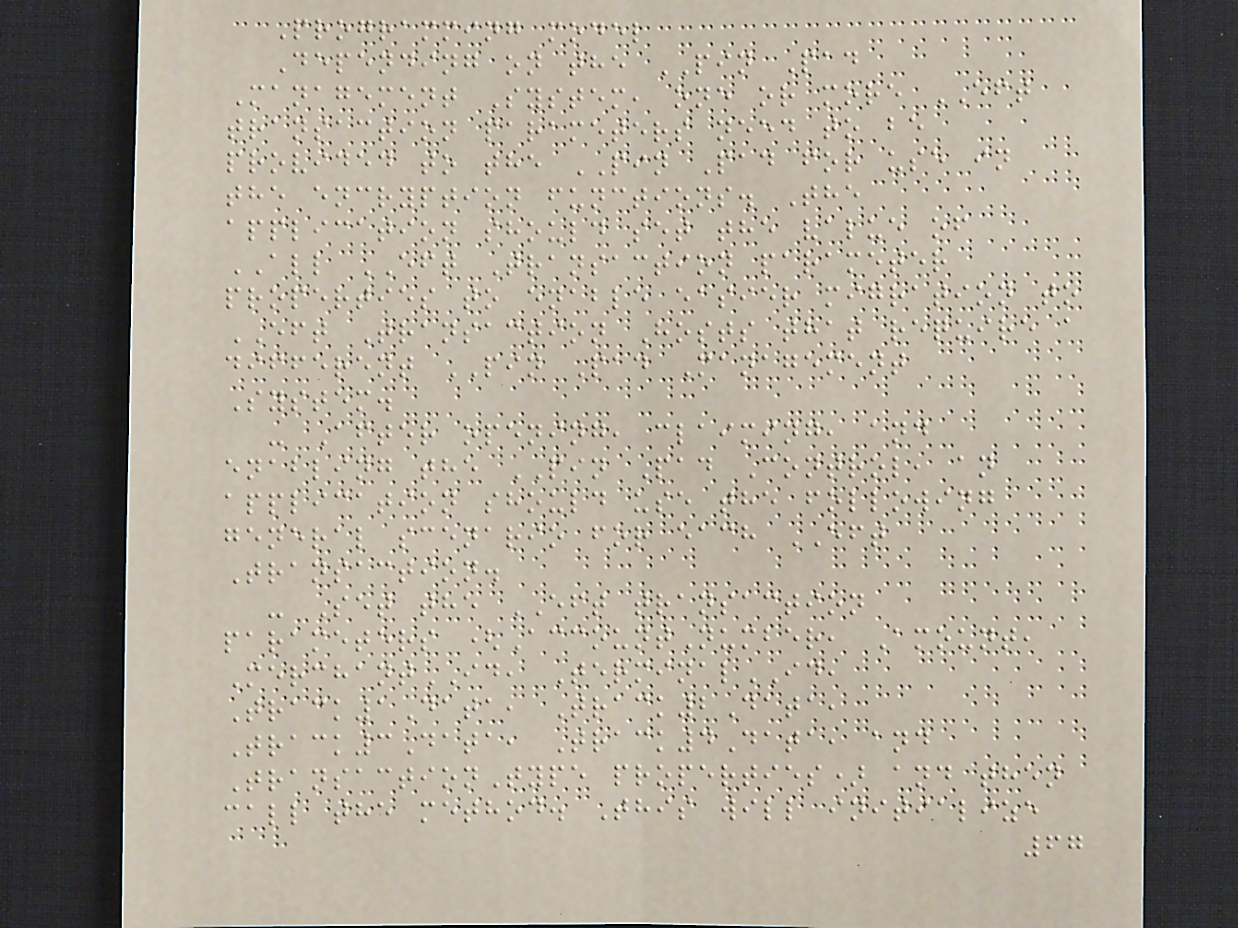Programming model
Depending on the PIN Pad
Management System, one or more EFT
transaction parameters need to be
provided to the PIN Pad for use in
the encryption functions. The
application should set the value of
ALL EFT Transaction parameter
properties to enable easier migration to
EFT Transaction Hosts that require a
different PIN Pad Management
System.
- After opening, claiming, and
enabling the PIN Pad Control, an
application should use the following
general scenario for each EFT
Transaction.
- Set the EFT transaction
parameters (AccountNumber, Amount,
MerchantID, TerminalID,
Track1Data, Track2Data,
Track3Data, Track4Data, and
TransactionType properties) and then
call the method. This will initialize
67
